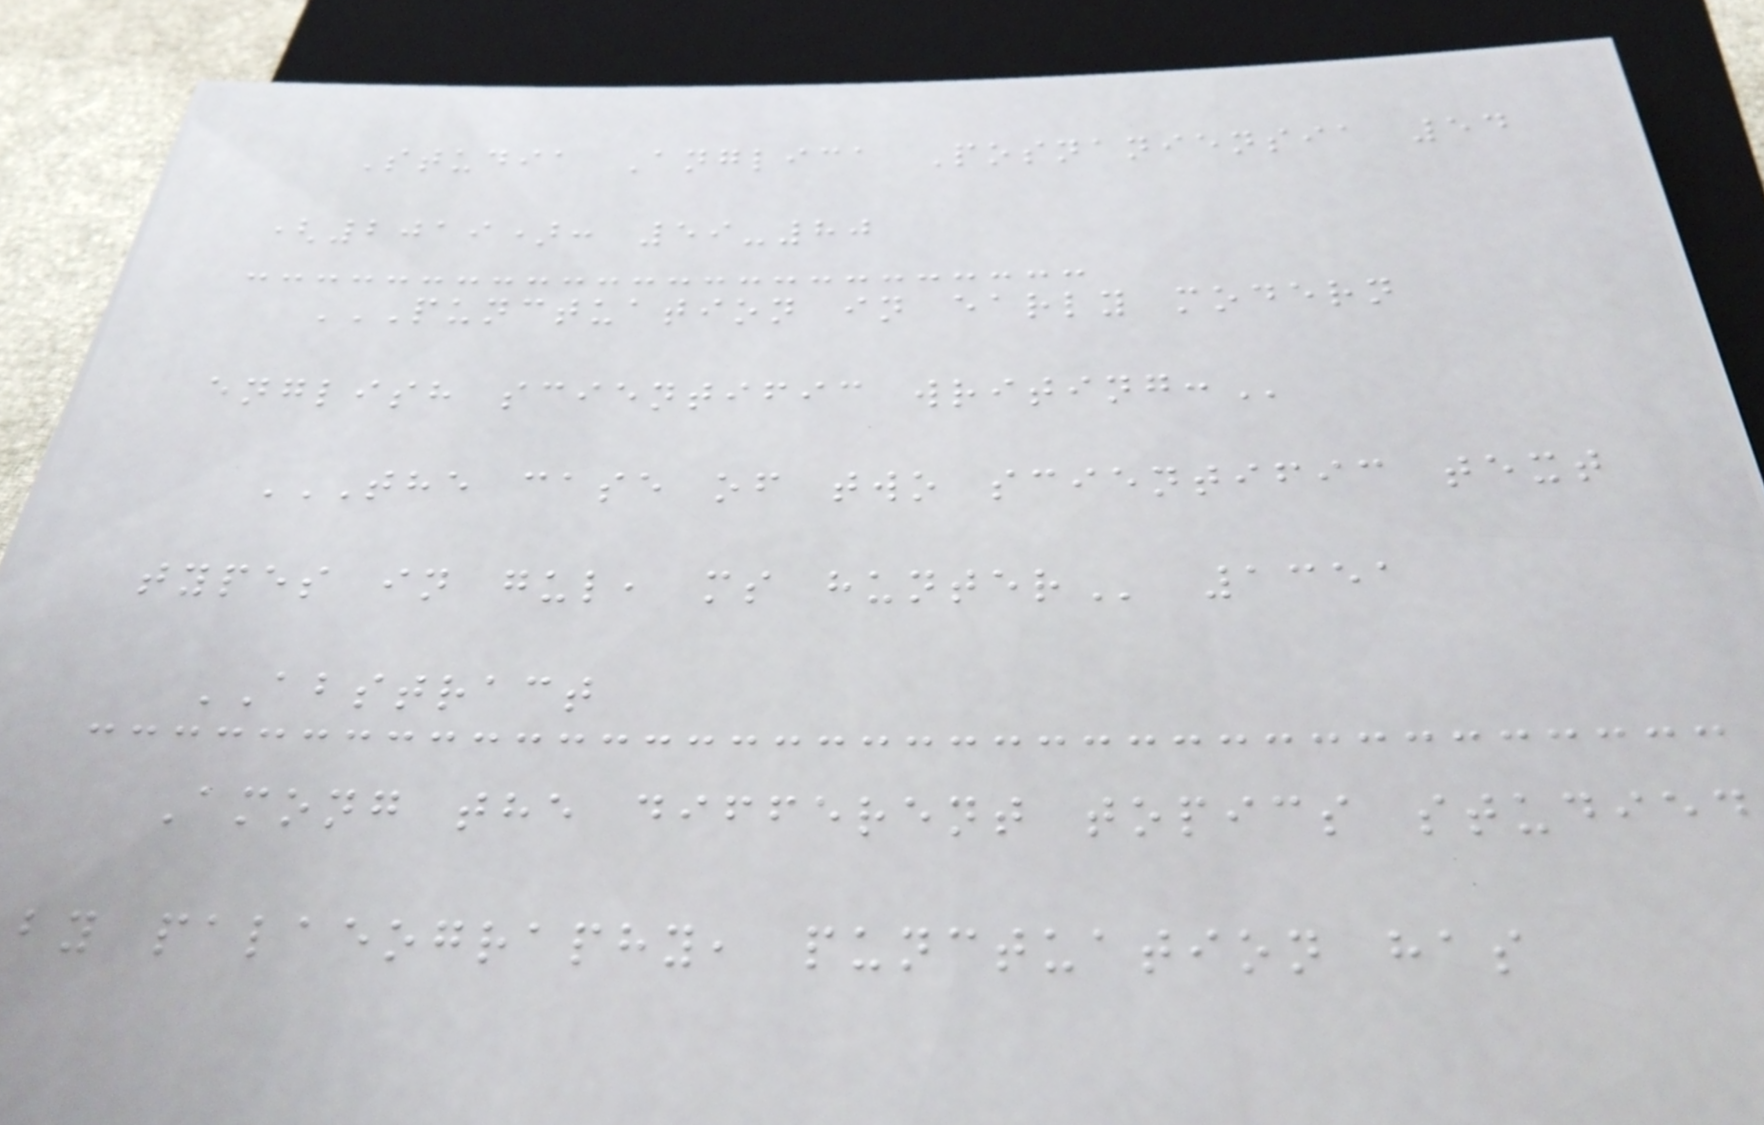Studia Anglica Posnaniensia 54
(2019): 59-80
PUNCTUATION IN EARLY MODERN
ENGLISH SCIENTIFIC WRITING:
THE CASE OF TWO SCIENTIFIC TEXT
TYPES IN GUL, MS HUNTER 1351
ABSTRACT
Among the different topics studied
by palaeography, punctuation has
